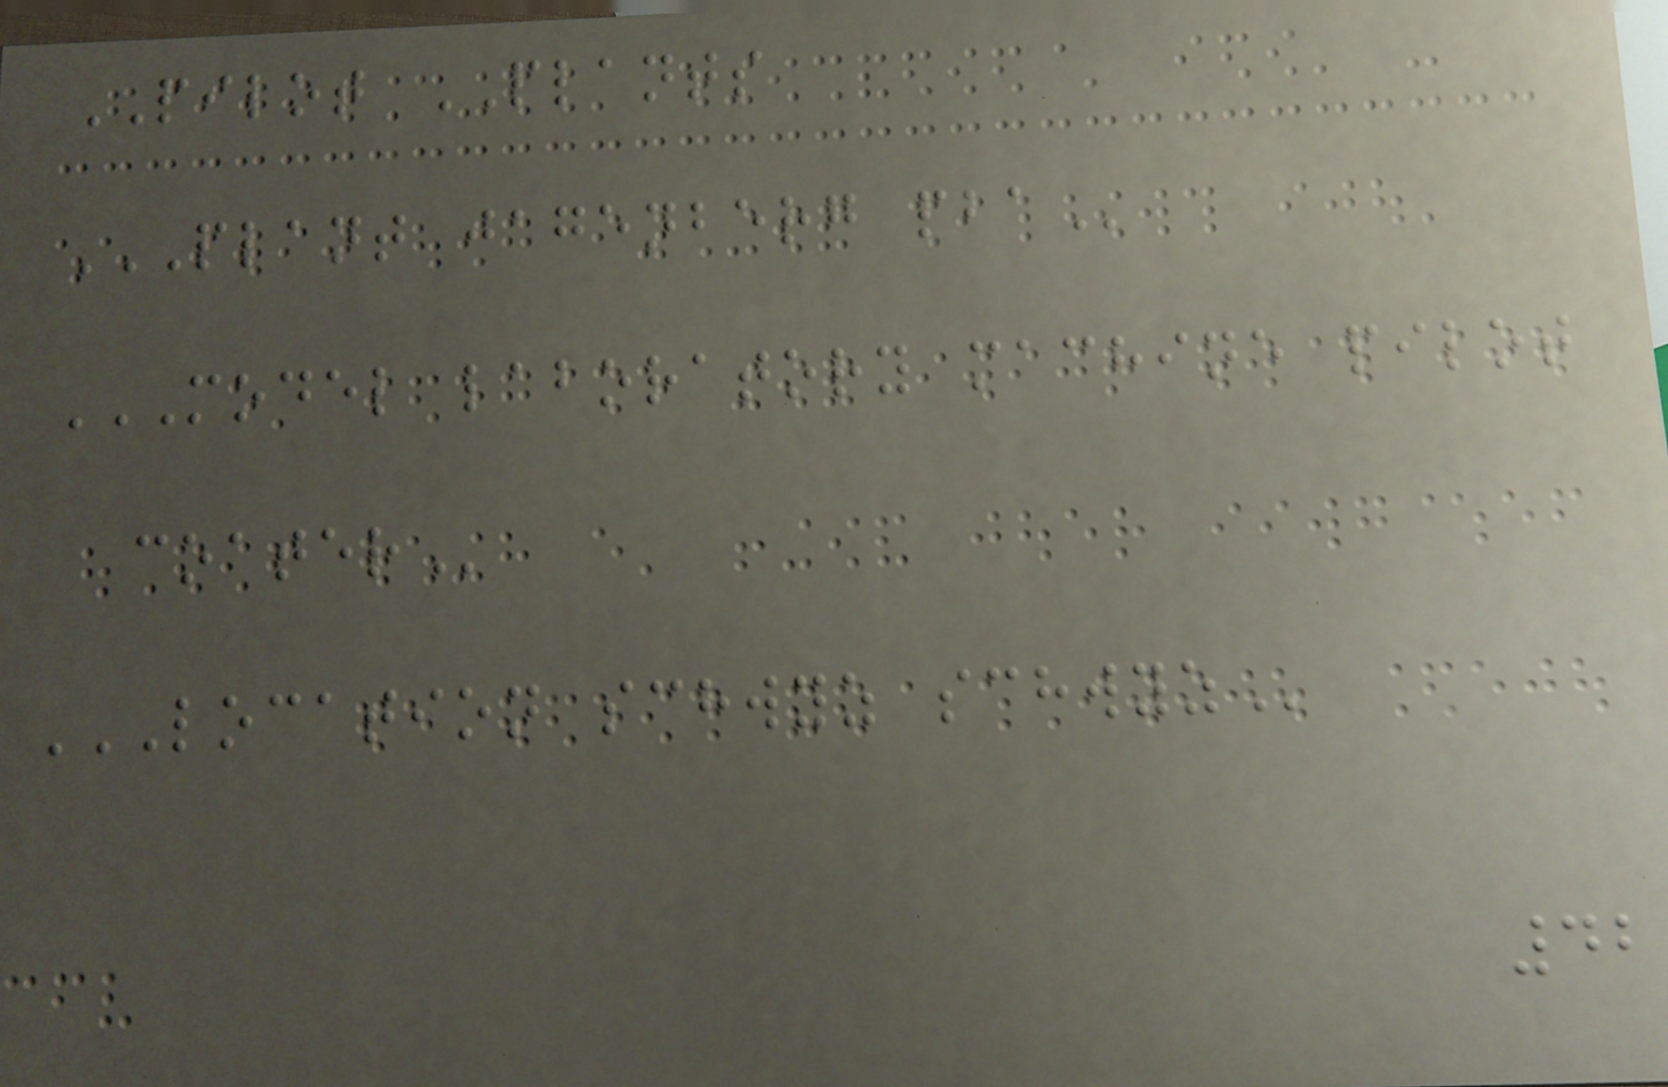PILOT PLANTS
PLANT JAGENBERG PBA
MODEL LABORATORY MACHINE PILOT
COATER
LOCATION SCHWYZ SCHWYZ
42
